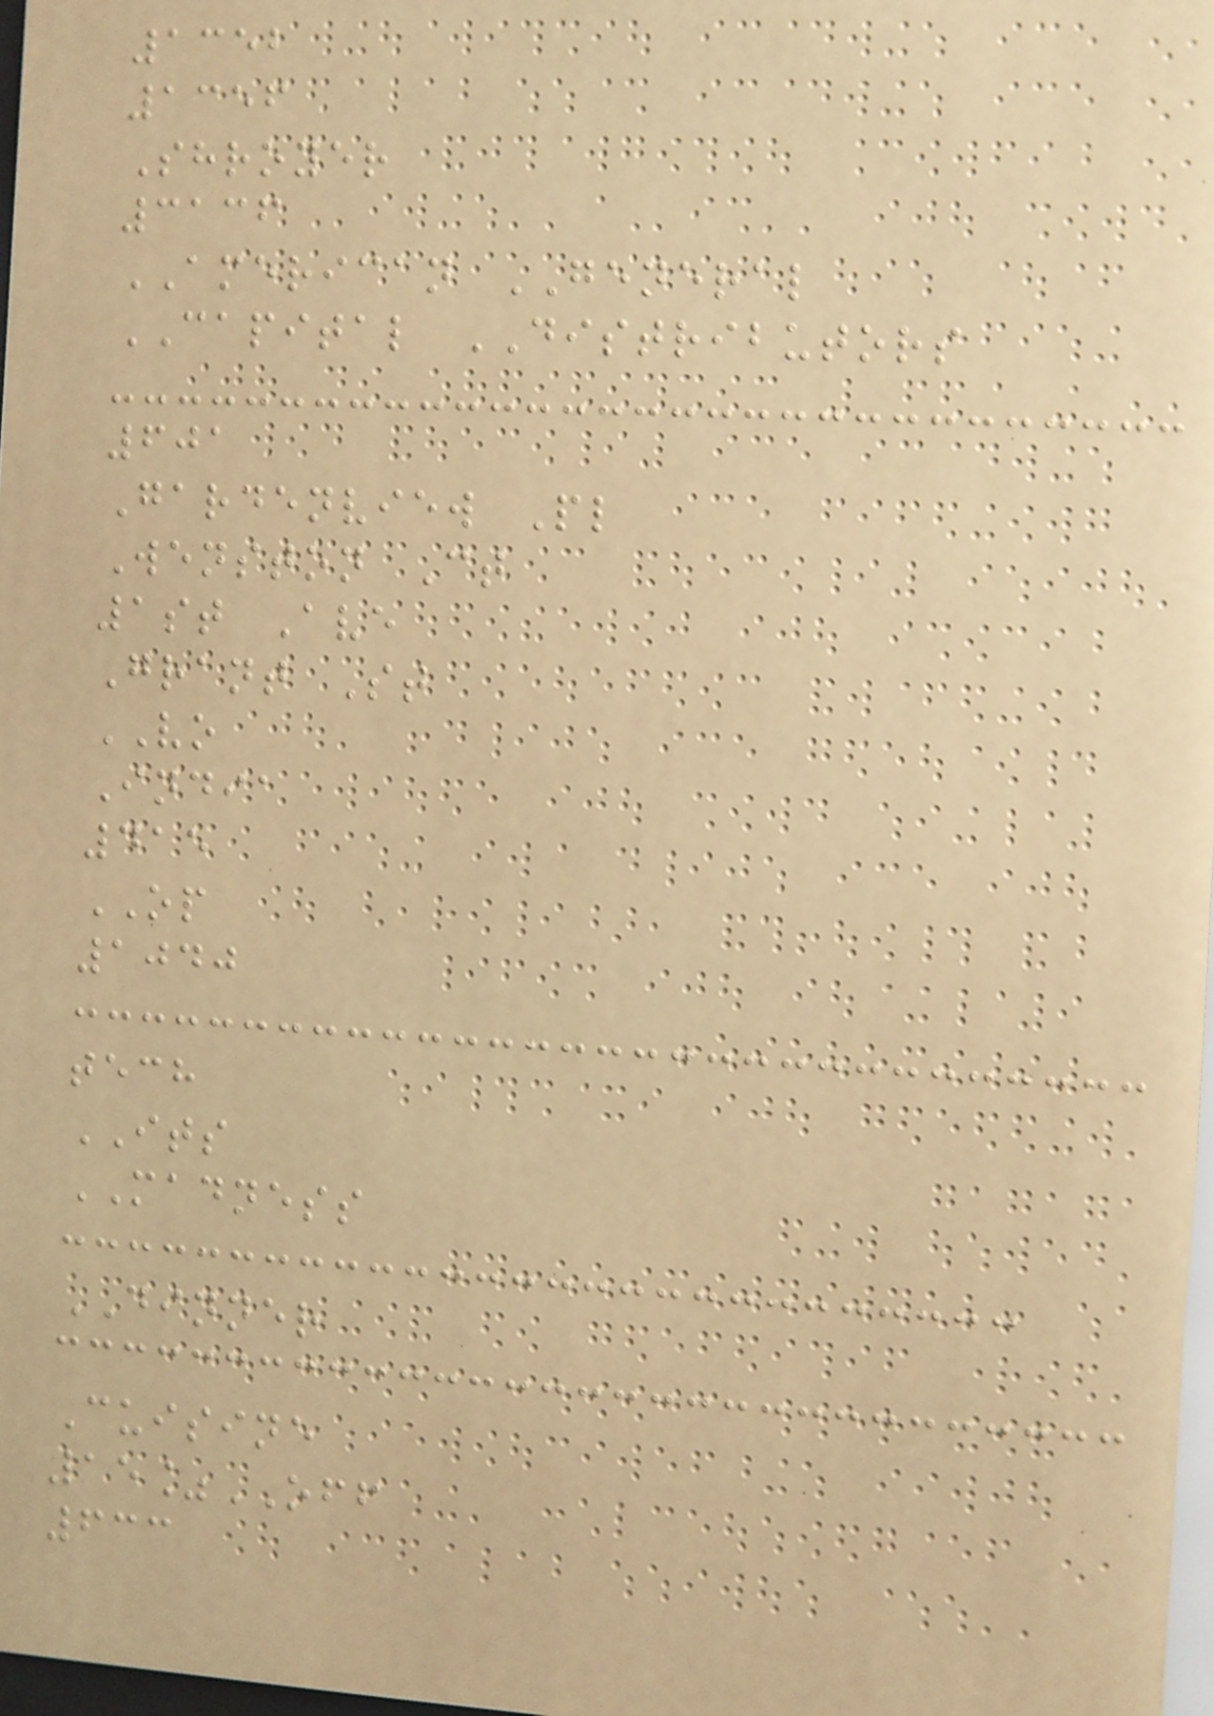1352
1356
Shroyer
3136
AMERICAN GENERAL
CAPITAL DISTRIBUTORS
601
Gardenview Pl
Wenston Ct
1st Ave
Grant St
VO
India
415
OP
1040
tech
ITS
MADNESS
DINNER
Cuisine
15%OFF
633
